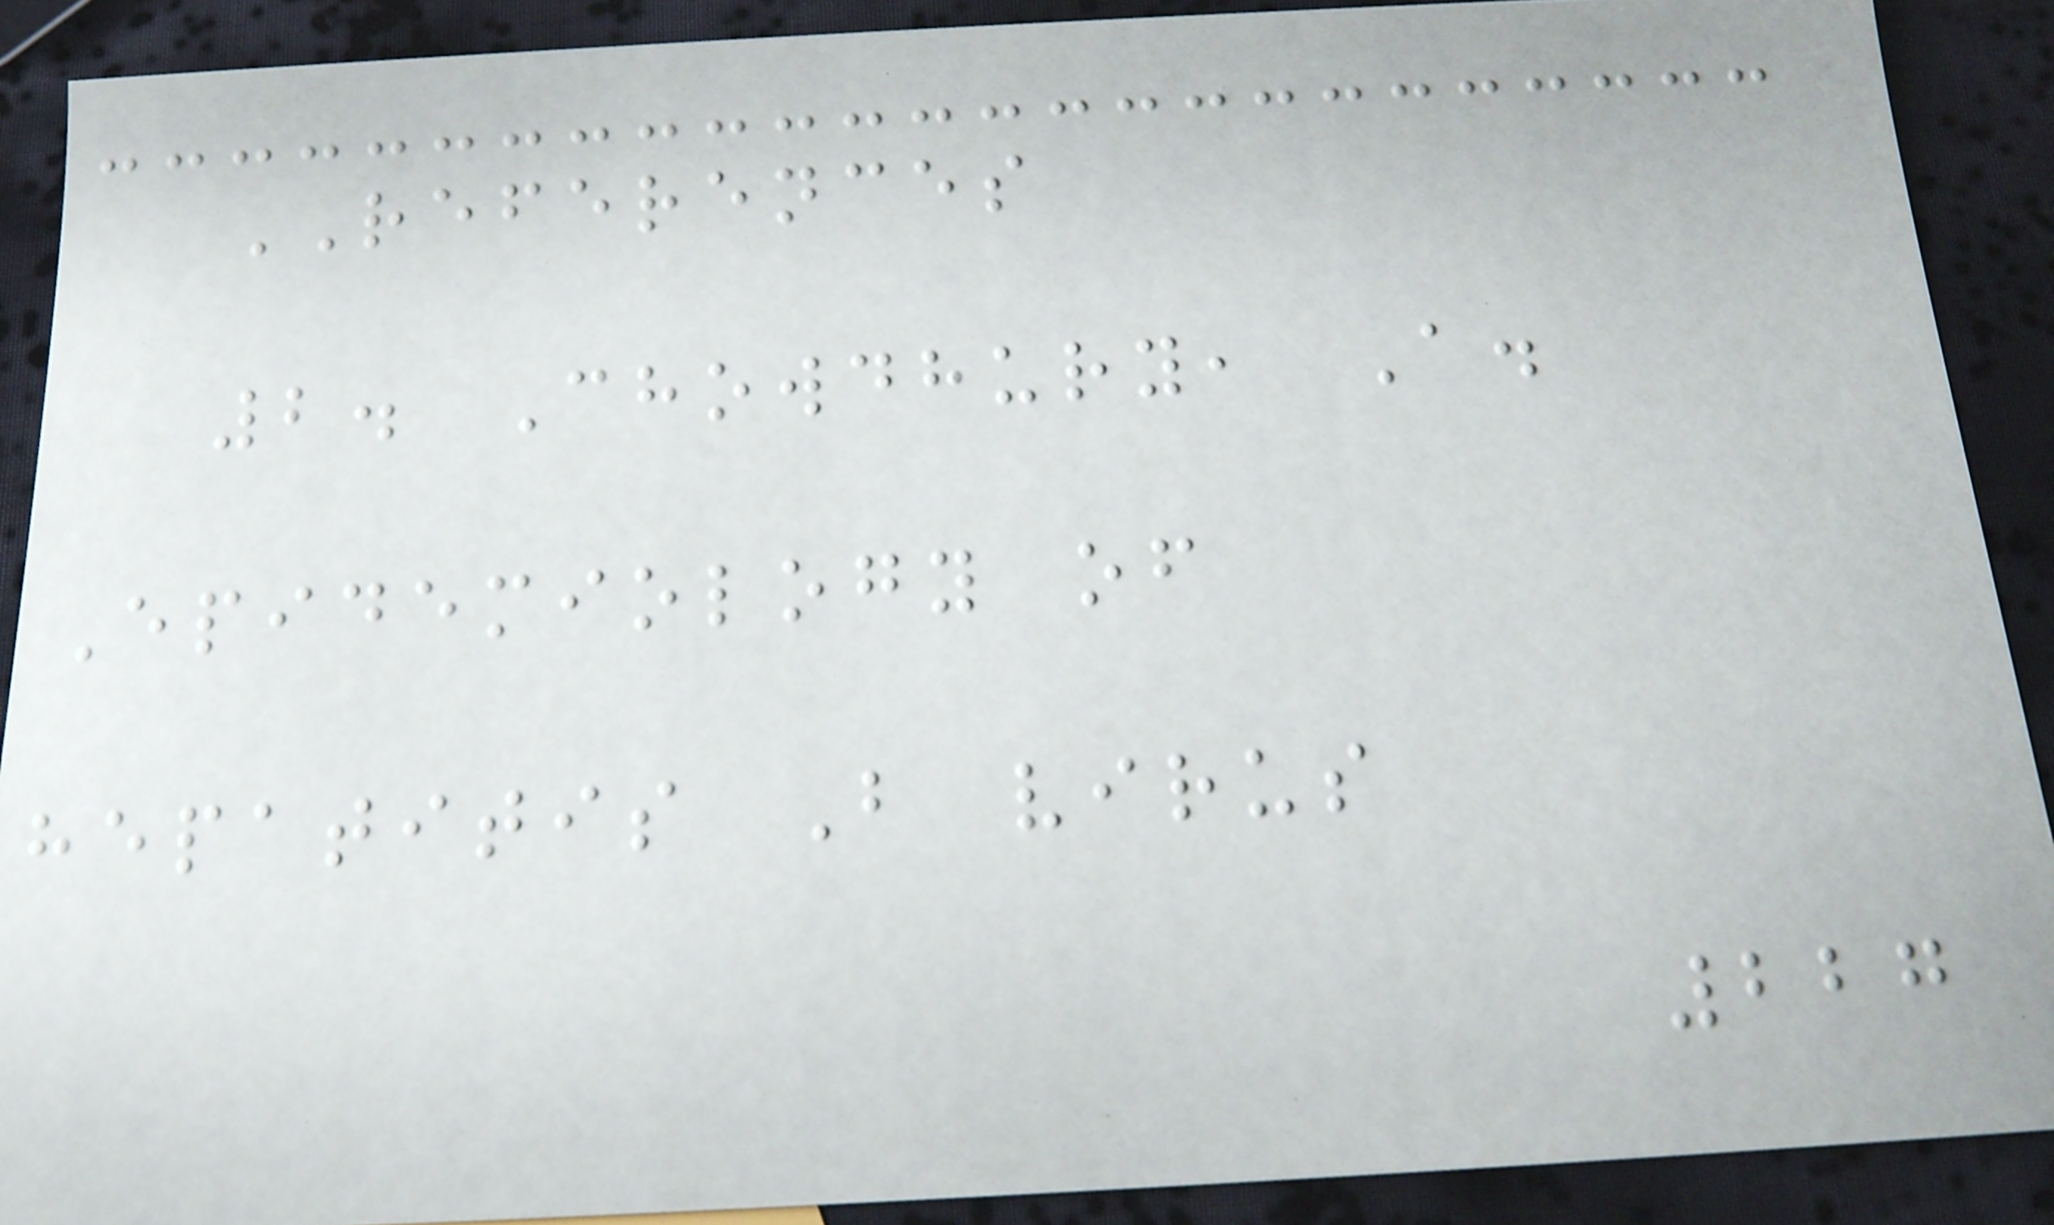REFERENCES
2. Chowdhury, A.
Epidemiology of
hepatitis B virus
227
